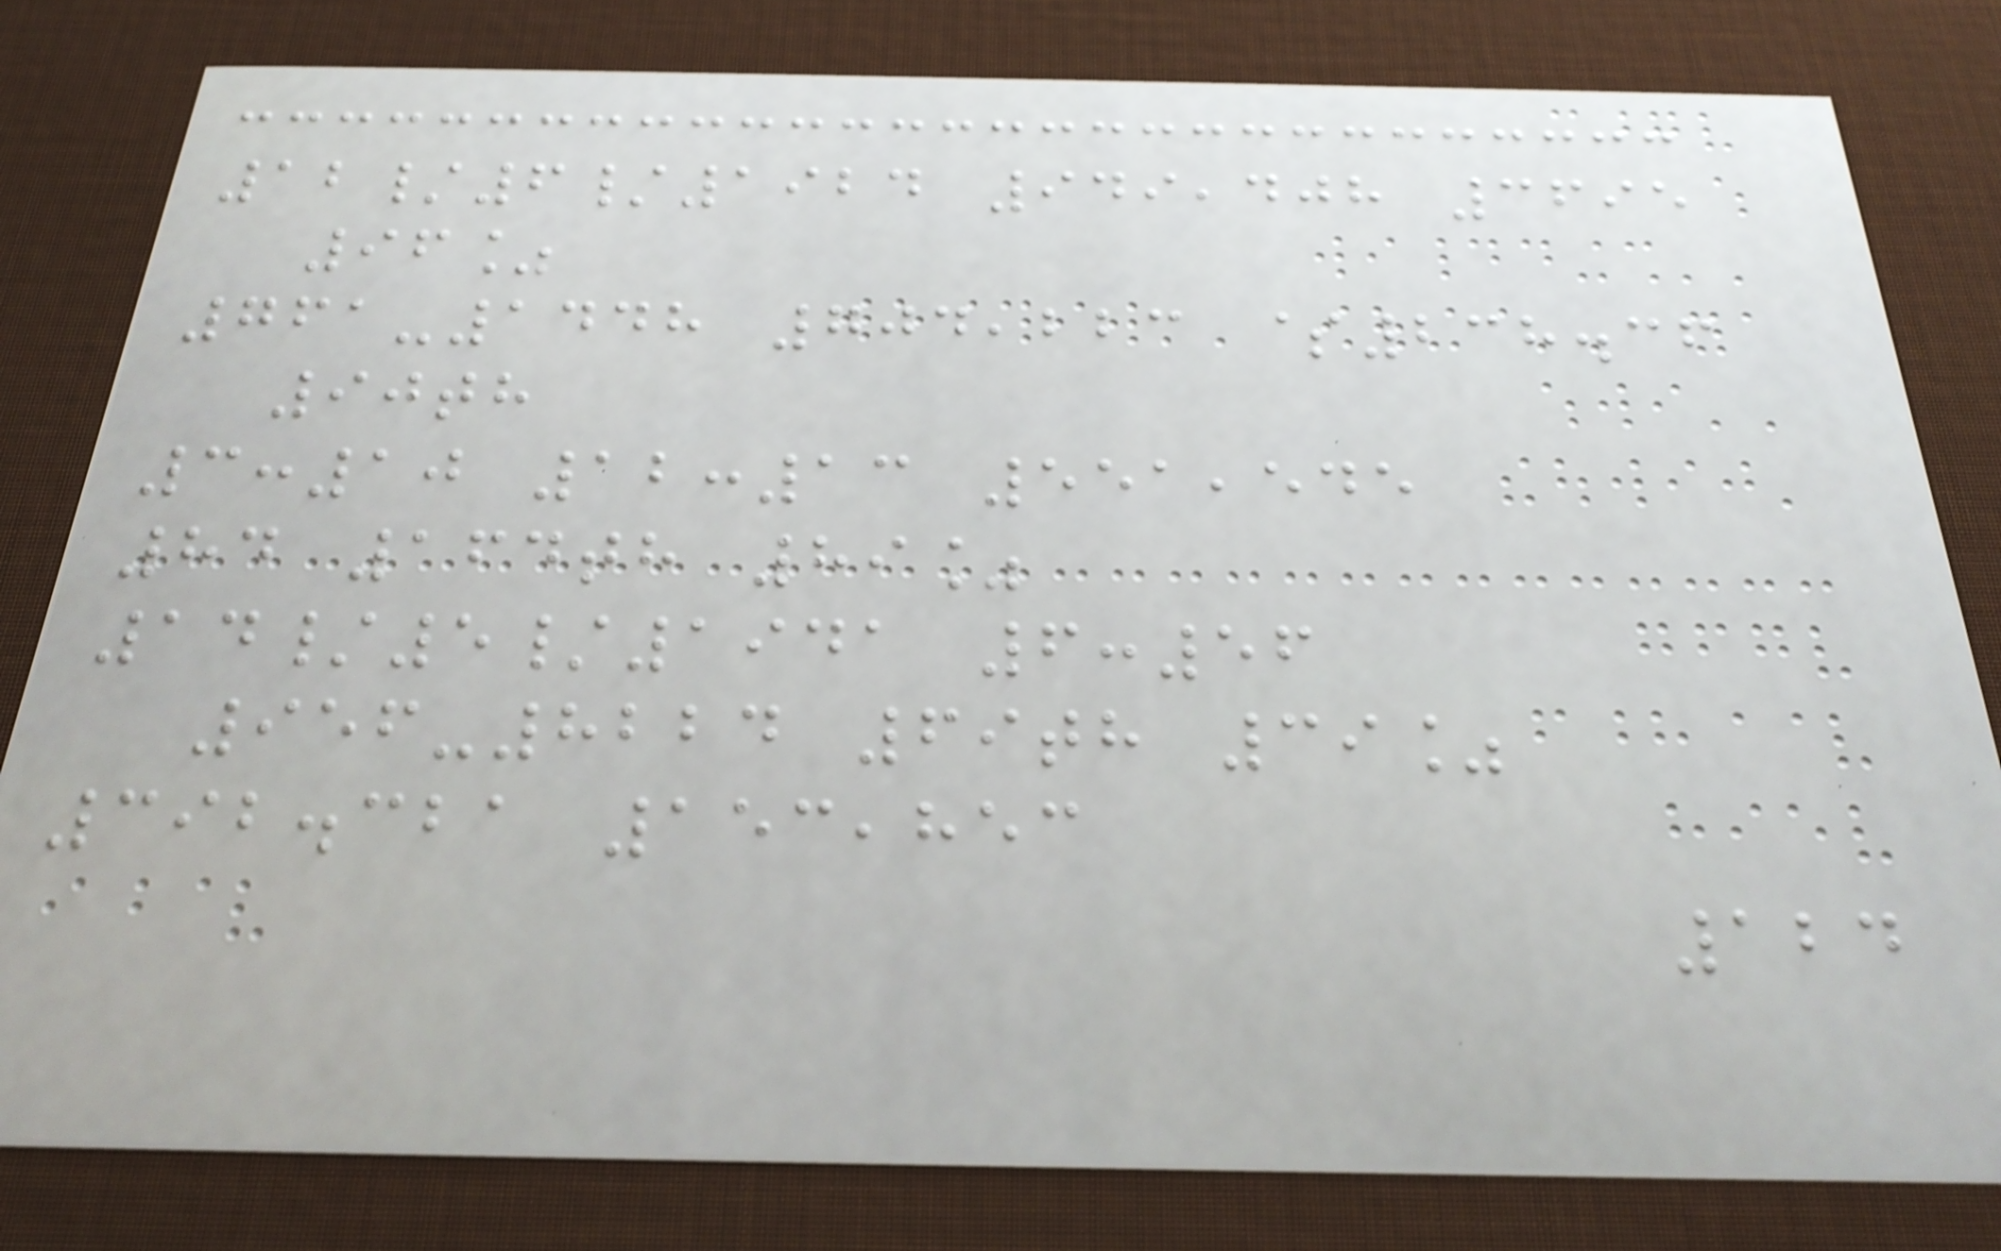12/6/1924 949,408 3695
96%
761-1448 704,223 $238.36
90th
3:10 12:13 551,545
84 164th 89%
14/5/1941 6:56
956-8224 69th 39%
392.321 153,853
124
